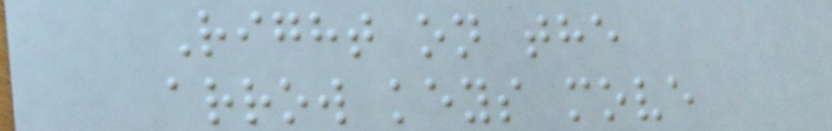Right on the
arrow keys move
